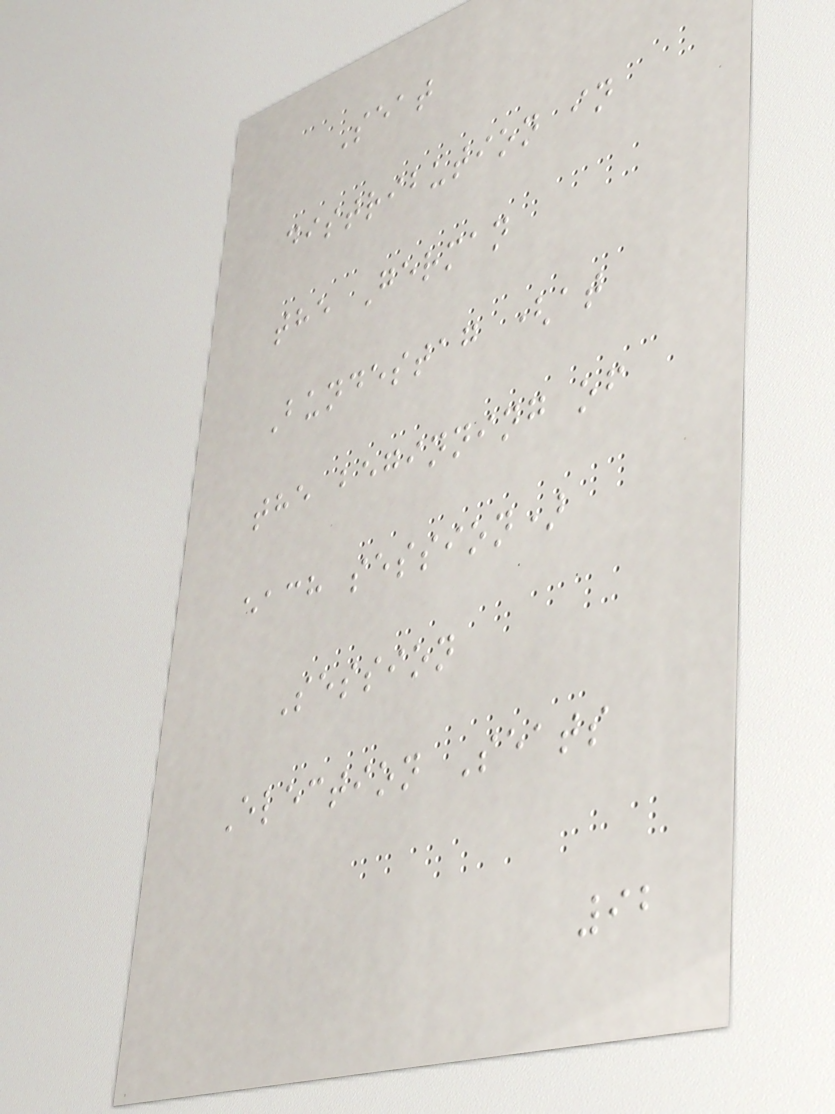Seat
distribution in
the German
Bundestag (at
the beginning of
each session)
Session
Election Seats
92
